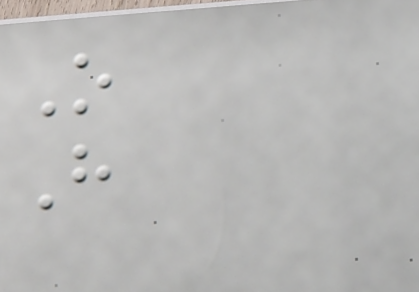O
H
